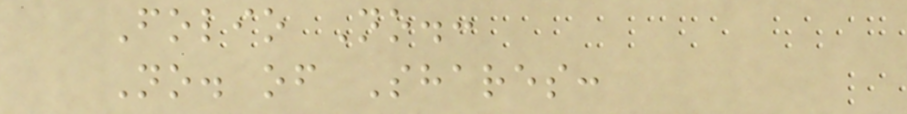Folio No.:
No. of Shares:
